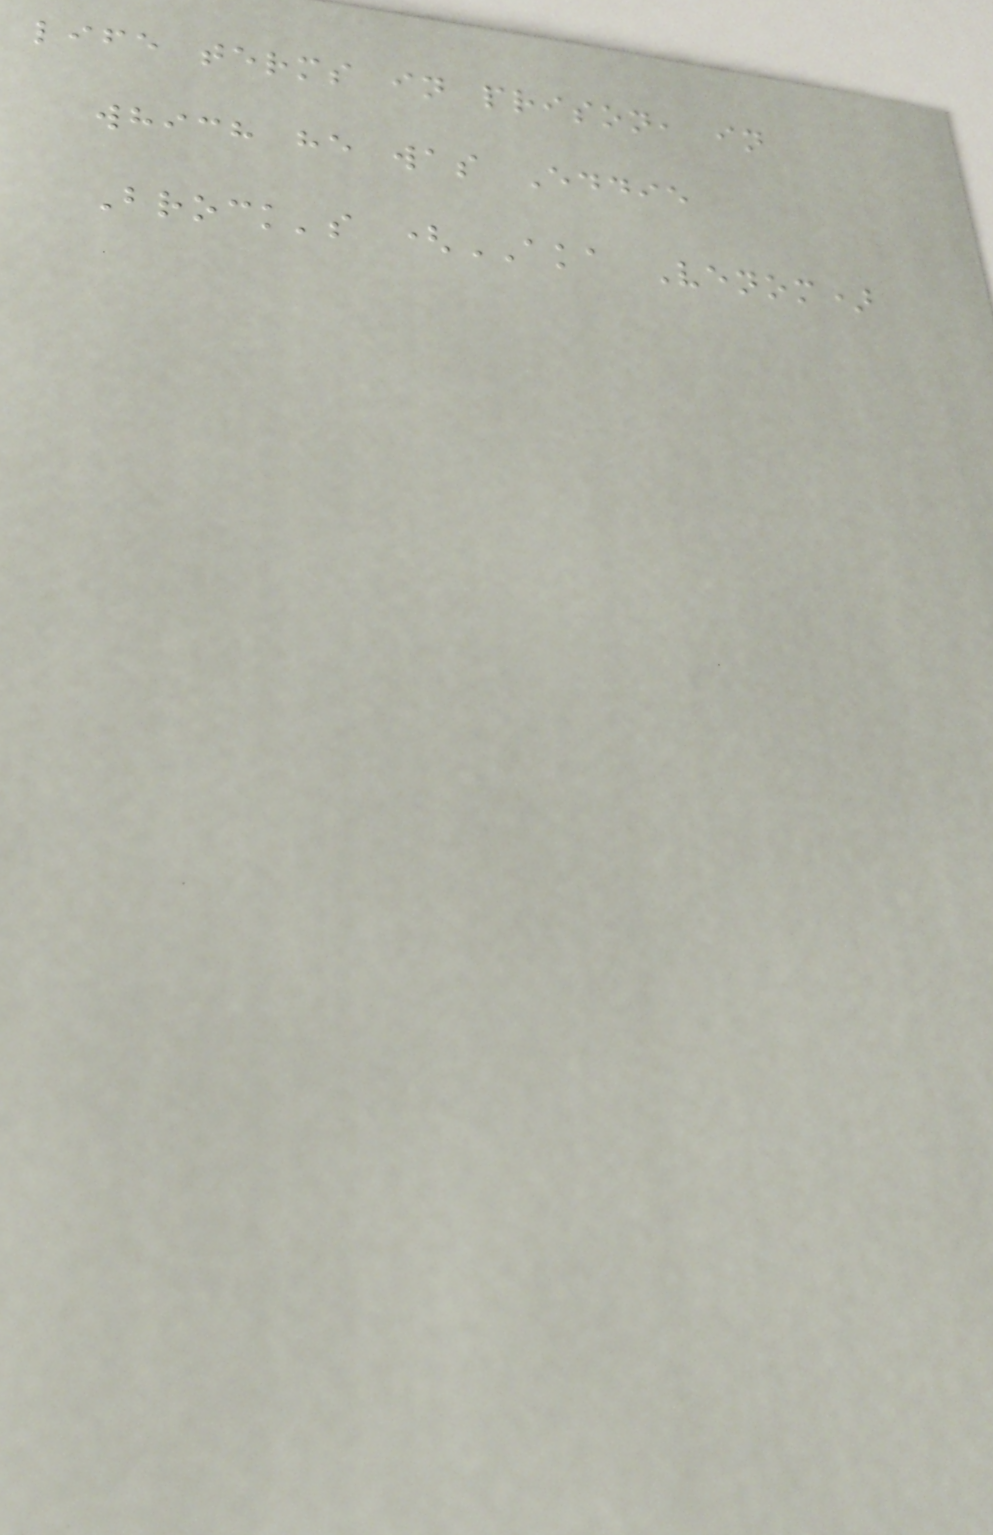life terms in prison, in
which he was Eddie
Brock's (AKA Venom)
